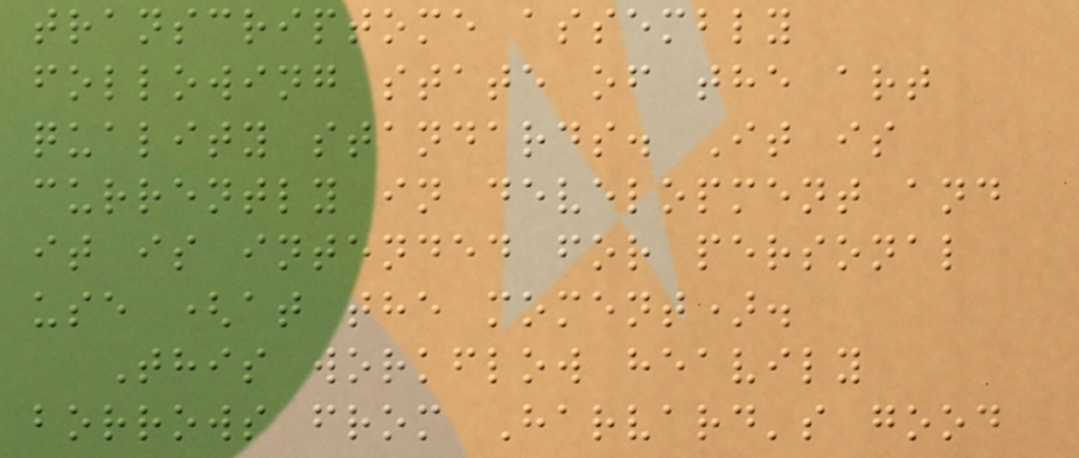transcriptome assembly
following state of the art
quality standards. It is
currently in development and
it is intended for personal
use (at the moment).
This workflow heavily
borrows from Harvard's good
